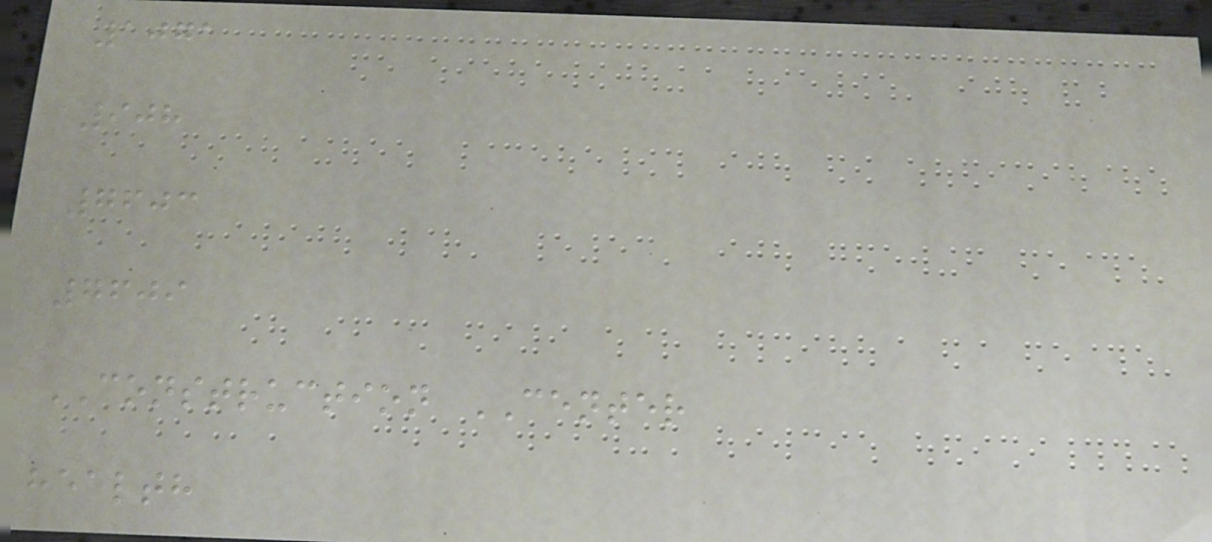1071
908
7603
7609
CONSTRUCTION CENTER
health
